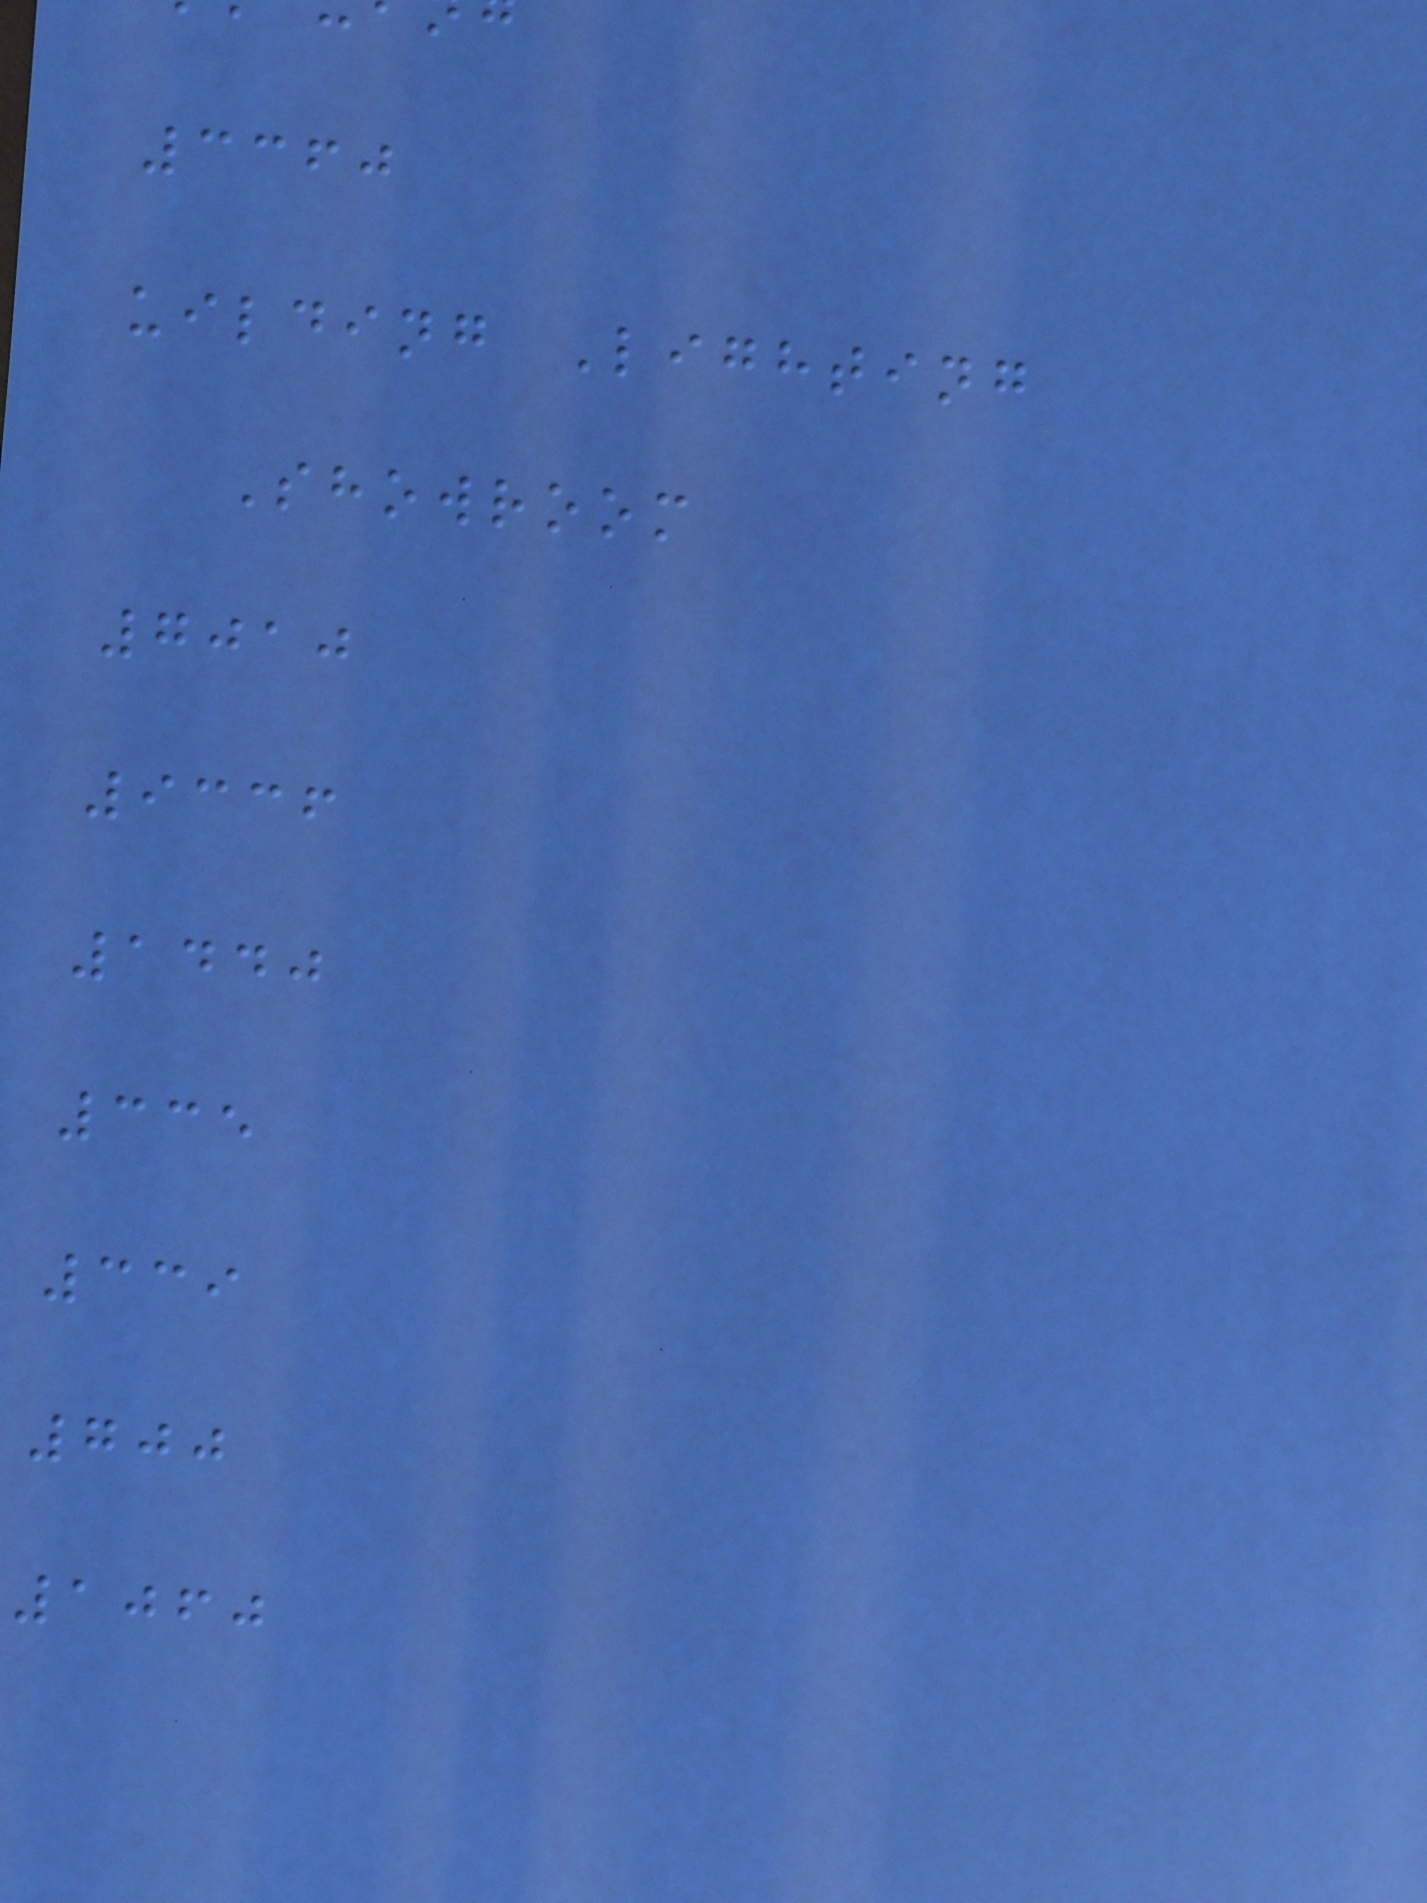3360
uilding Lighting
Showroom
7010
9336
1440
335
339
700
1060
